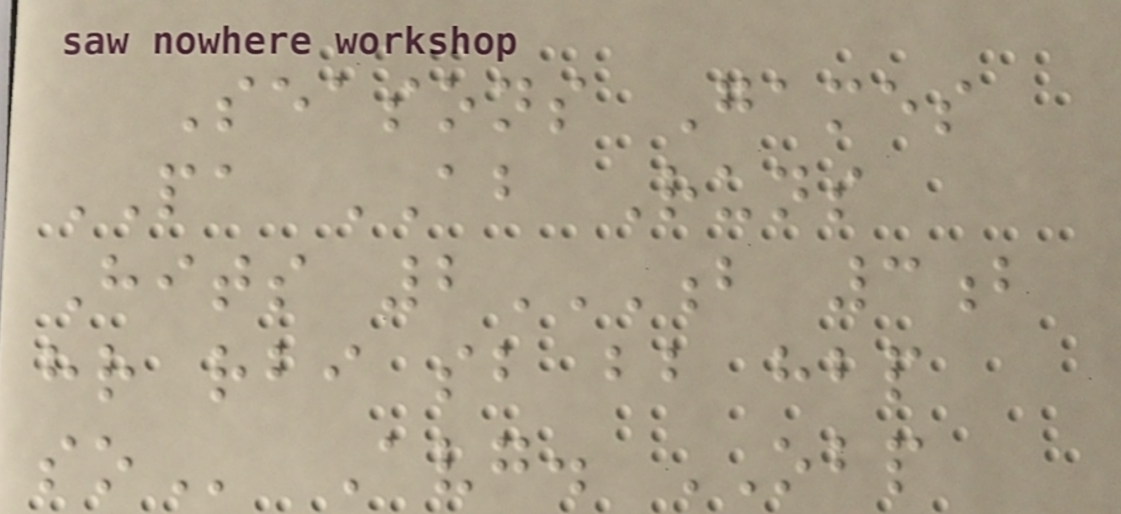Seasons Games
PA AB Runs
Hits 2B 3B
HR RBI SB BB HBP
SO Avg. OBP
